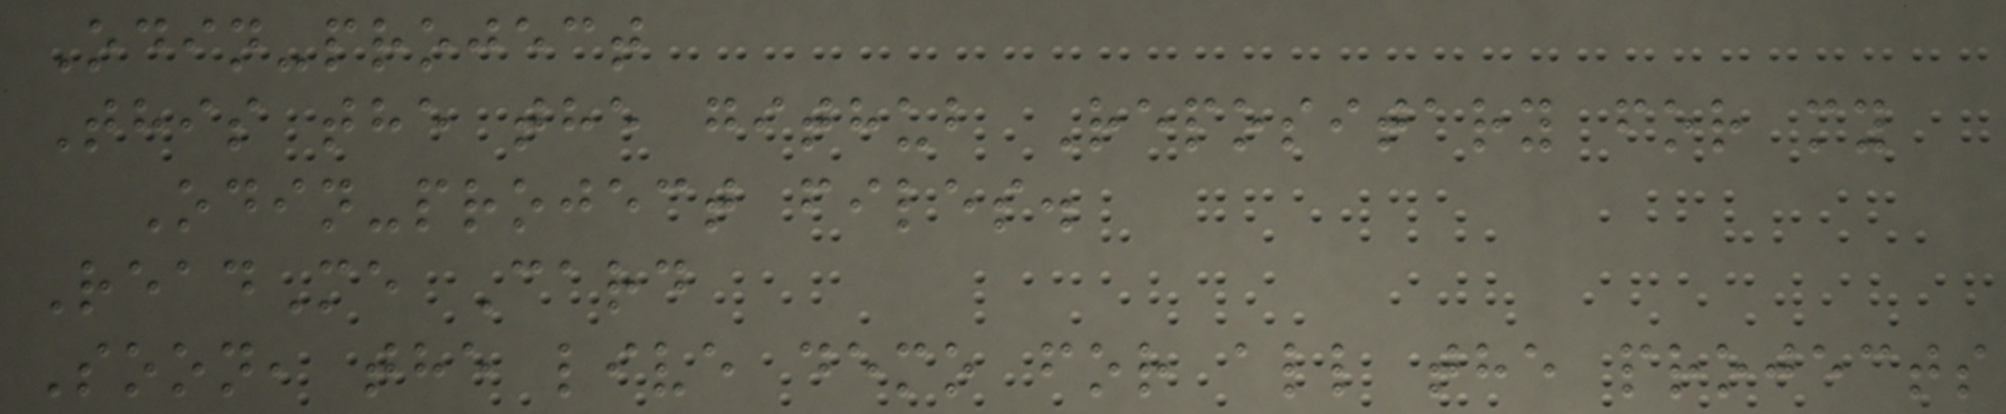Odin-project
This the the github Repositary for my
Odin-project files.
ReadMe Card
Soon, the live demo for all the projects
